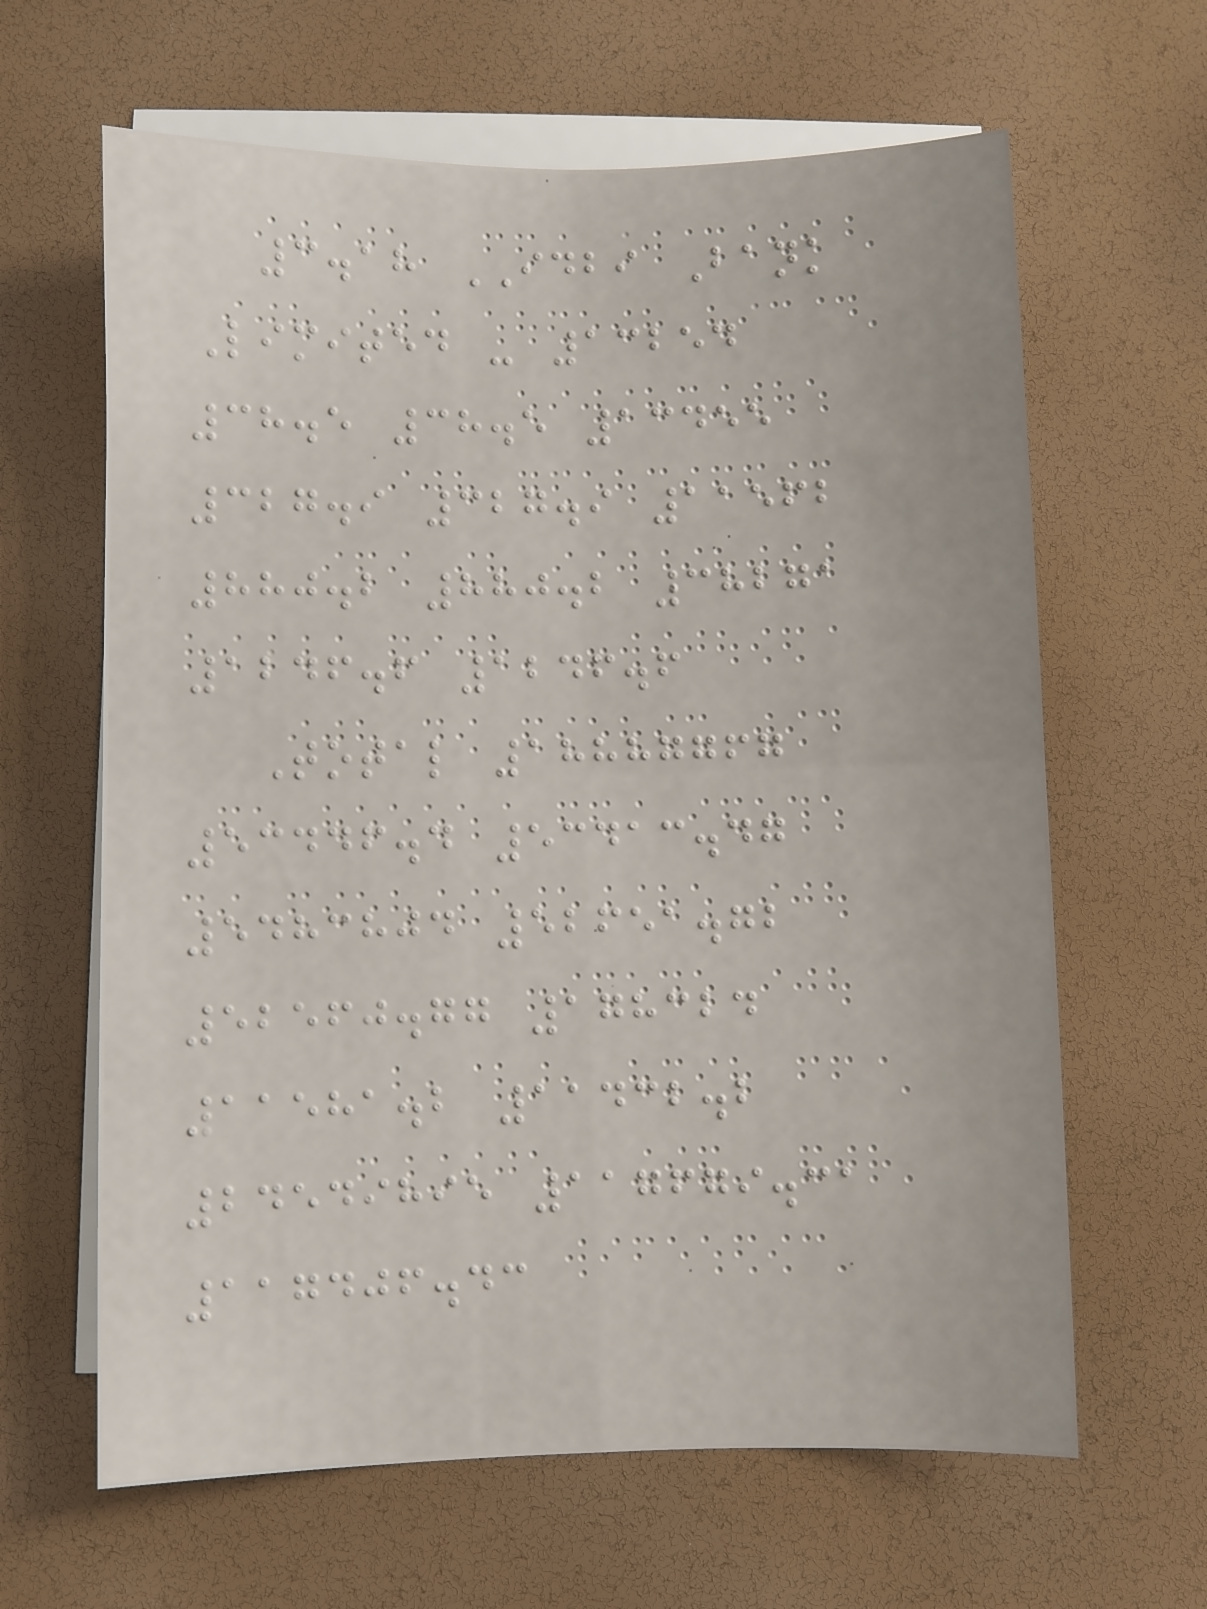3.18 IDBI Bank
Limited - 13254
38.5 38.5 13455
327.9 327.9 11562
880.2 880.2 38271
1246.6 1246.6
Total 18887767
53446.4 53413.47
5483804 52651.72
52560.77 178324
11581.2 11432.2
24549895 117679.31
117406.43
